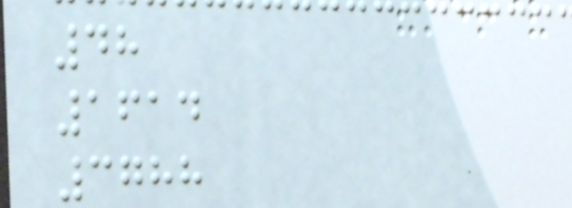48
1614
3788
